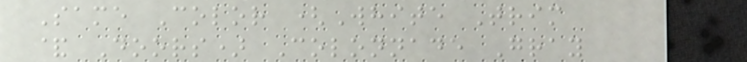Same Color (White Trim
& Doors) Colonnade Gray
